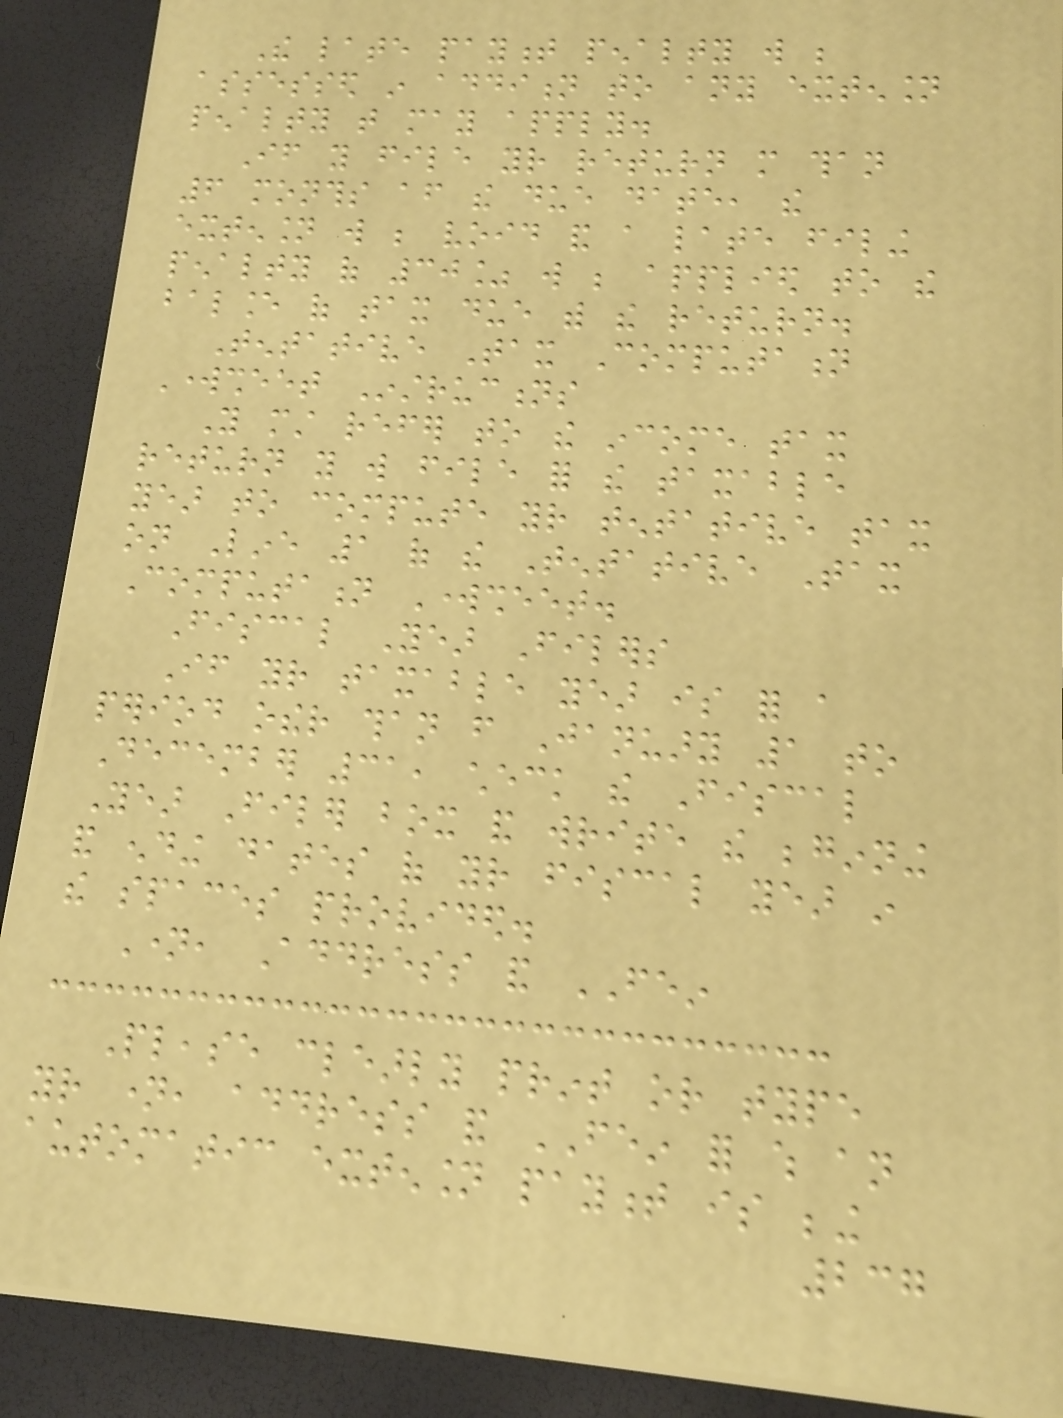The late payment penalty will be
assessed in addition to any extension
penalty that may apply.
If you file your return more than
6 months after the due date, the
extension will be void and a late filing
penalty of 30% will be applied to the
balance of tax due with the return.
Tentative Tax Computation
Worksheet Instructions
You must refer to the income tax
return you will file for the taxable
year to compute your tentative tax
on Line 1 of the Tentative Tax
Computation Worksheet.
Fiscal Year Filers
If your taxable year is for a
period other than from January 1 to
December 31, check the Fiscal
Year Filer box and write the beginning
and ending dates of your fiscal year in
the spaces provided.
Name, Address and FEIN
Please clearly print or type
your name, address and FEIN for which an
automatic extension payment is being
237
